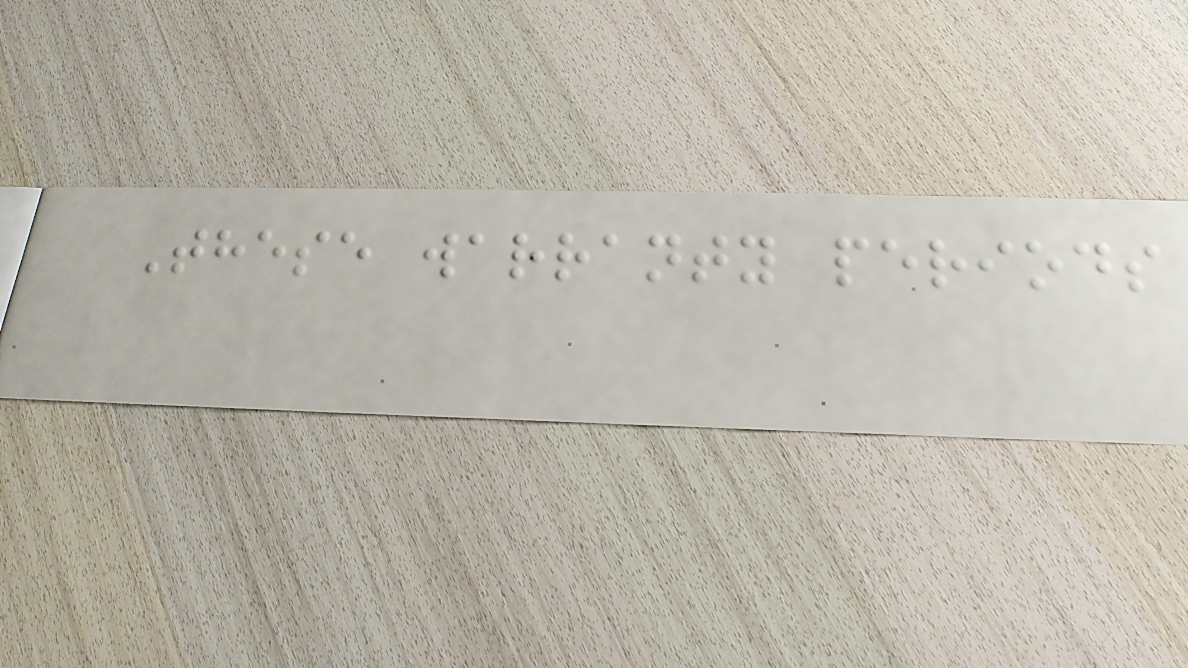These warranty periods
